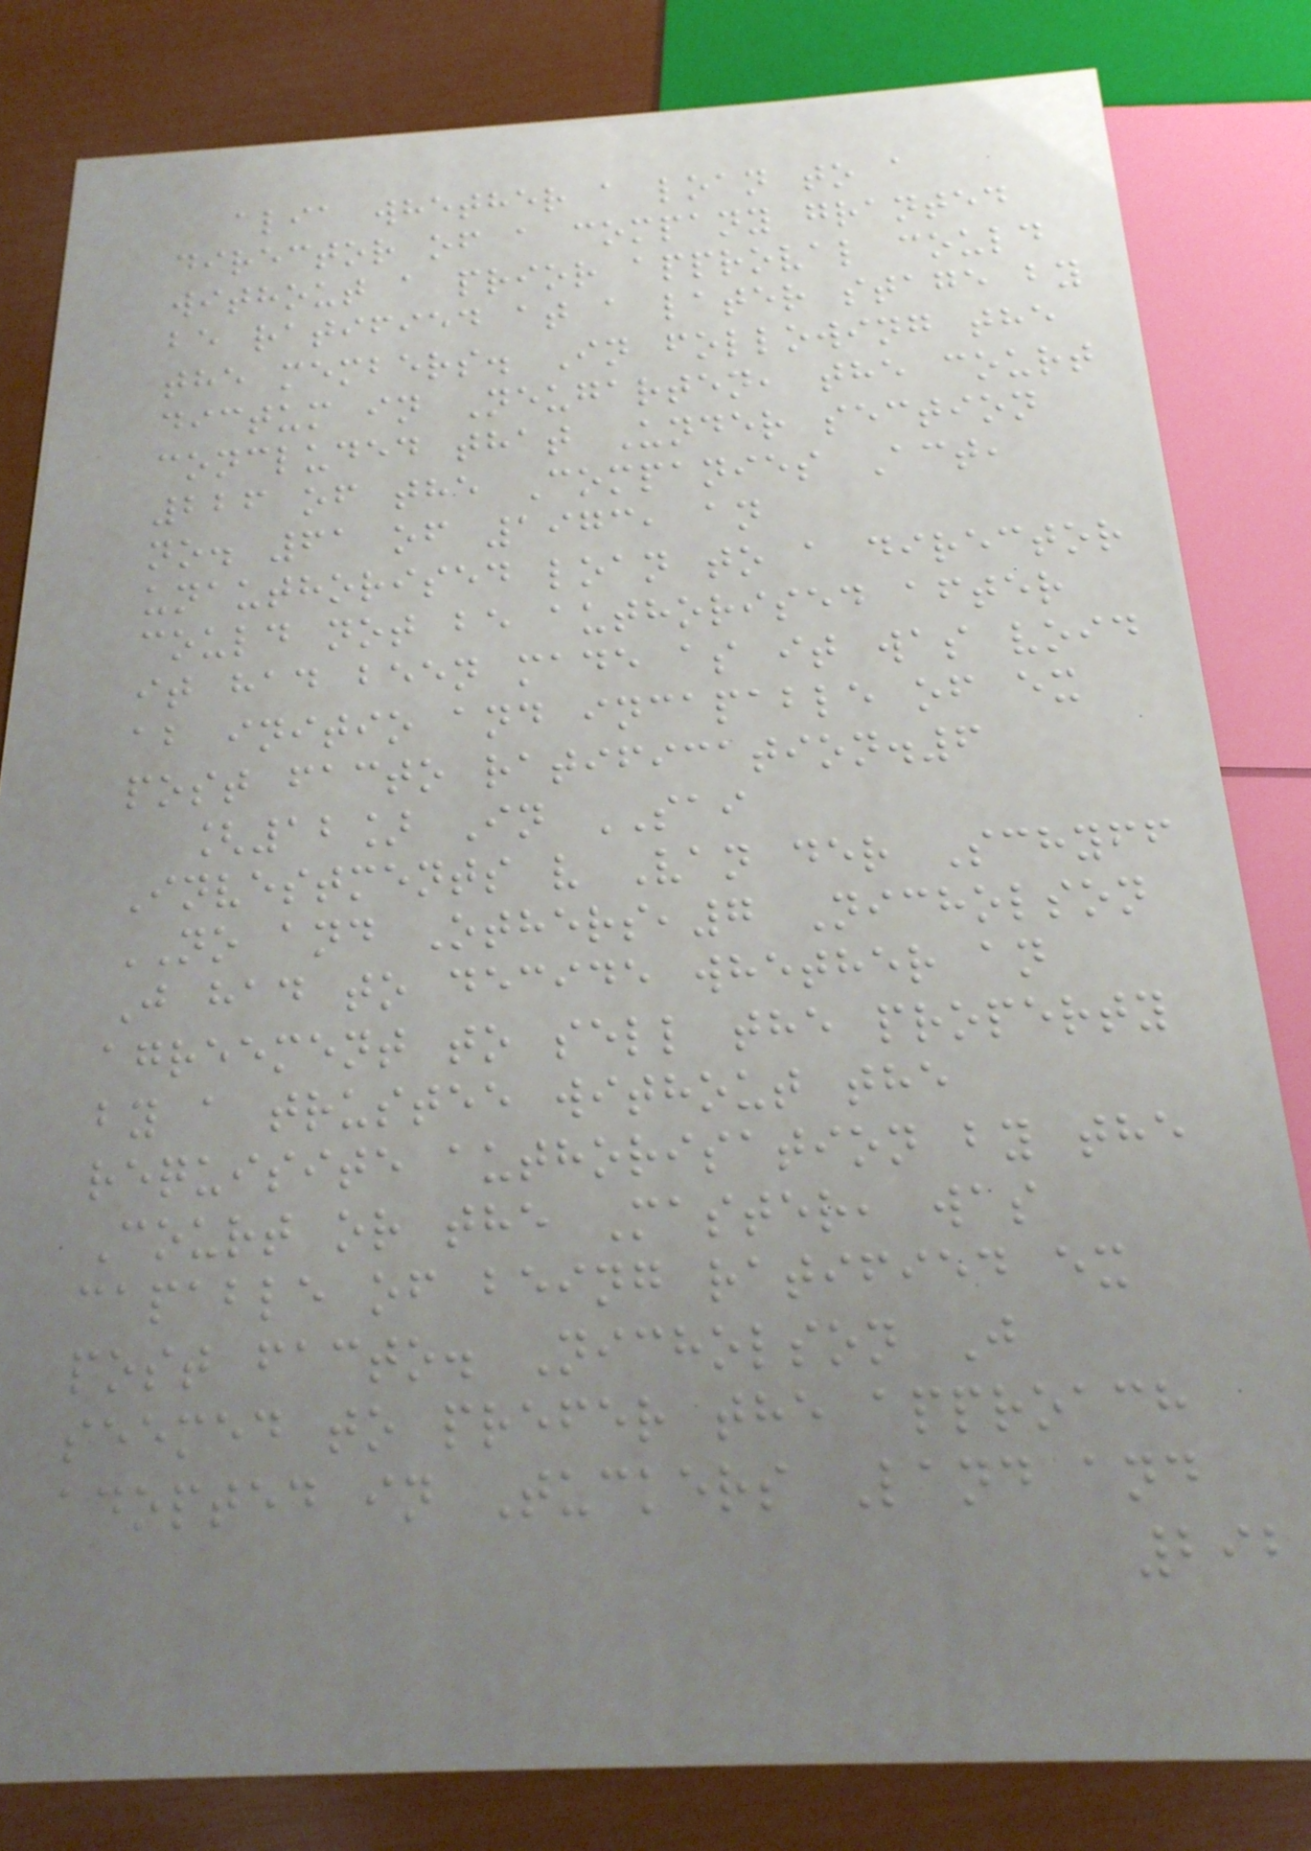alia whether a loan to a
director of a company granted
without a prior approval could
be ratified at a later stage by
the members. In following the
dictum in Neugarten, the court
concluded that Under section
226 of the Companies Act,
no. 61 of 1973, an
unauthorised loan to a director
could not be authorised after
it had been made as it was void
ab initio and incapable of ex
post facto ratification.6
[12] In SAI
Investments v Van der Schyff
NO and Others,7 Nicholson
J had to decide whether an
agreement to sell the property
by a trustee without the
requisite authorisation by the
Court or the Master, was
capable of being ratified ex
post facto. Nicholson J
seemed to prefer the approach
adopted in Tuckers Land and
292
